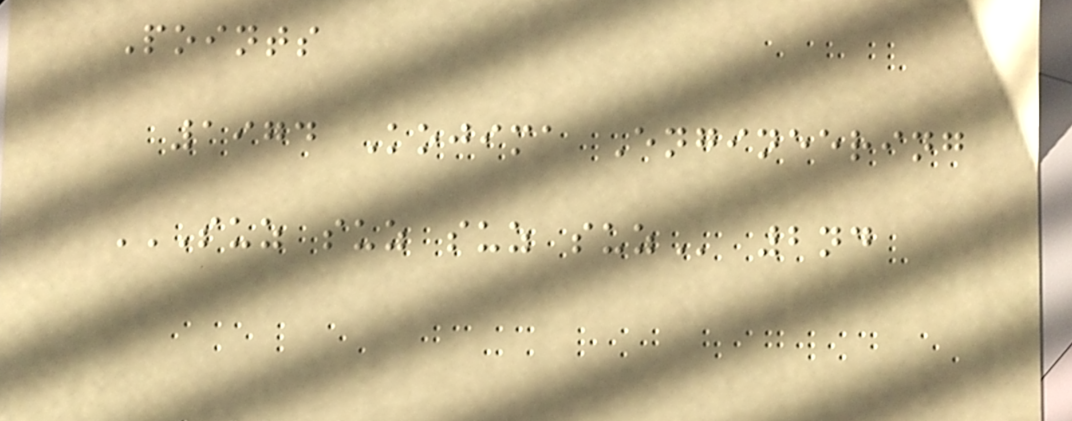Points
1974 Kojima Engineering
SUZ SUZ SUZ SUZ 2nd
